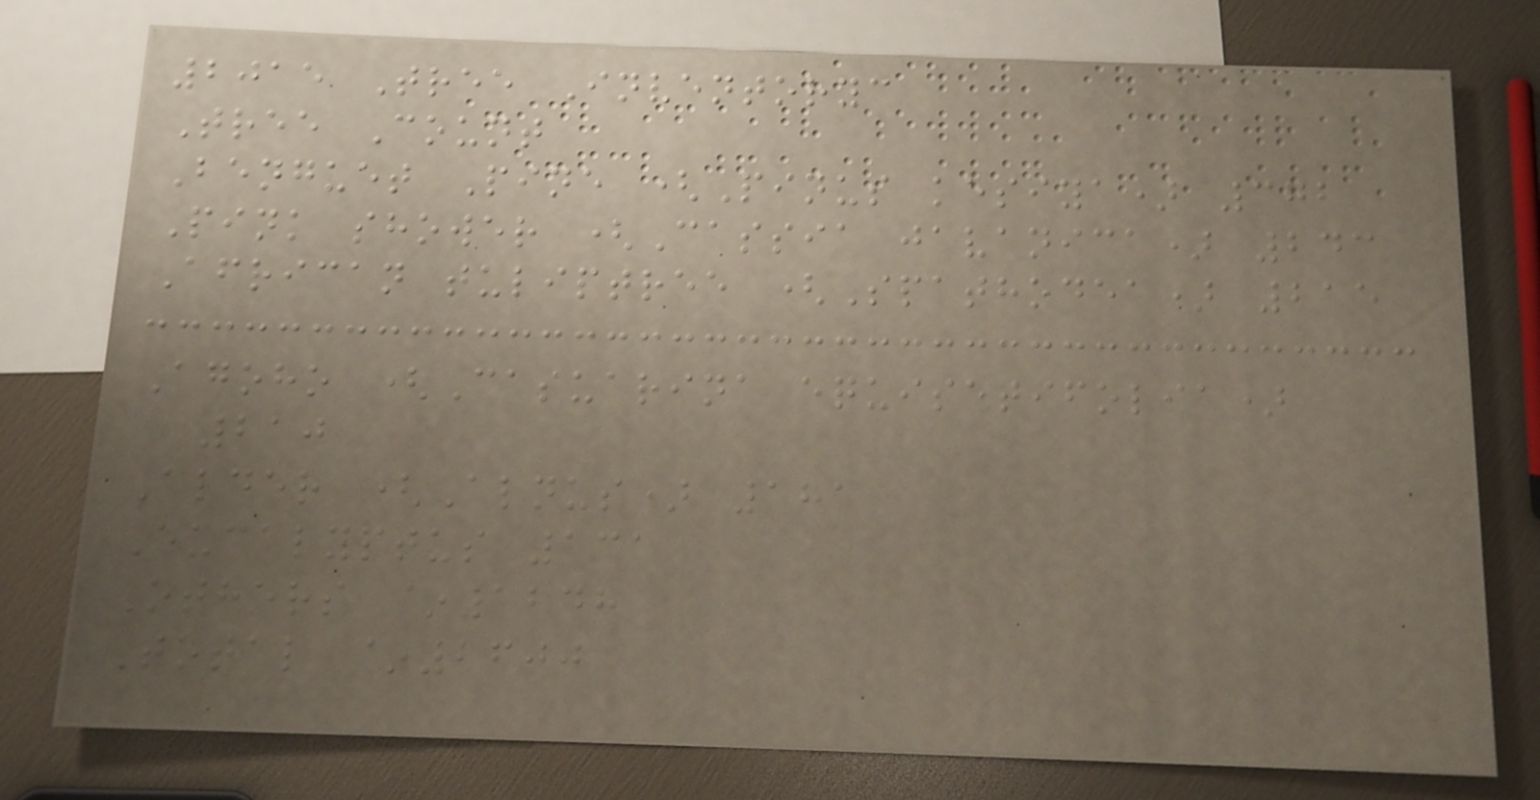2015 Tree Inventoryc
Tree Count
Benguet Pine (Pinus kesiya) 372
Pink shower (Cassia javanica) 243
African tuliptree (Spathodea) 215
Agoho (Casuarina equisetifolia)
210
Alder (Alnus) 181
Eucalyptus 131
Others ~1248
Total ~2600
